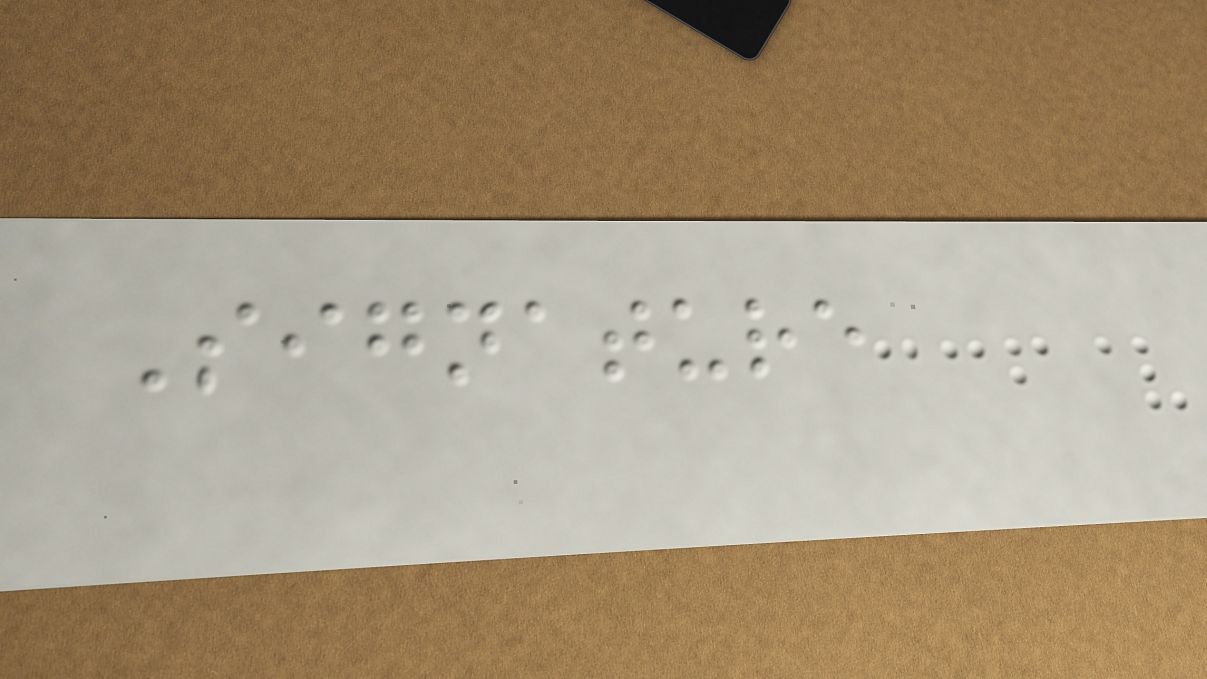Signature
